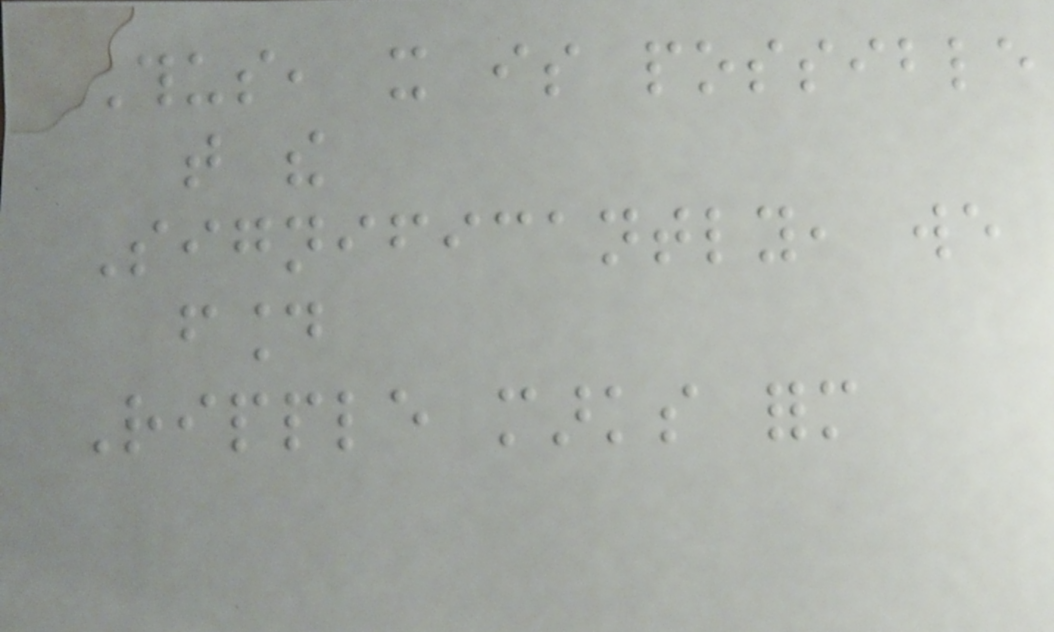Thus, it is possible
that the
Significantly, we
found
Ripple marks form
